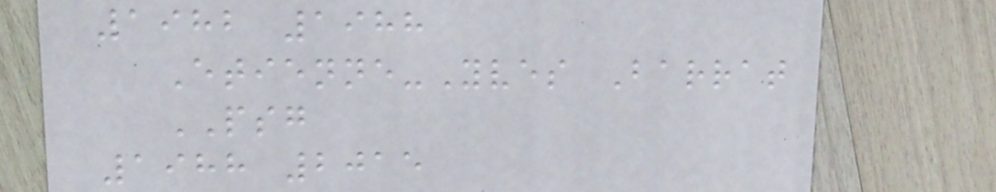1982 1988
Etienne-Yves Barrat
PSG
1988 2015
